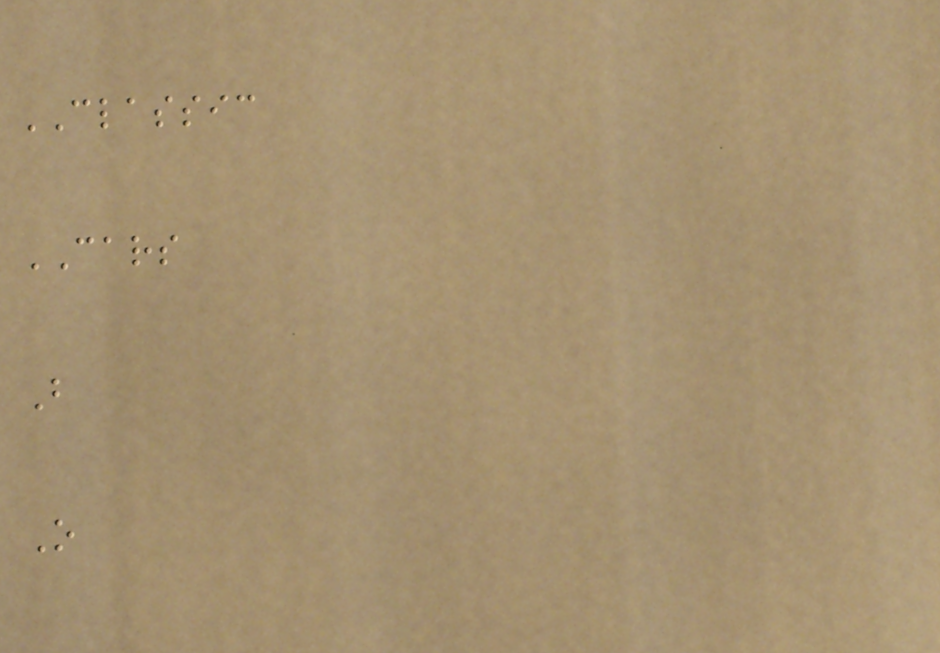CLASSIC
CARS
B
O
